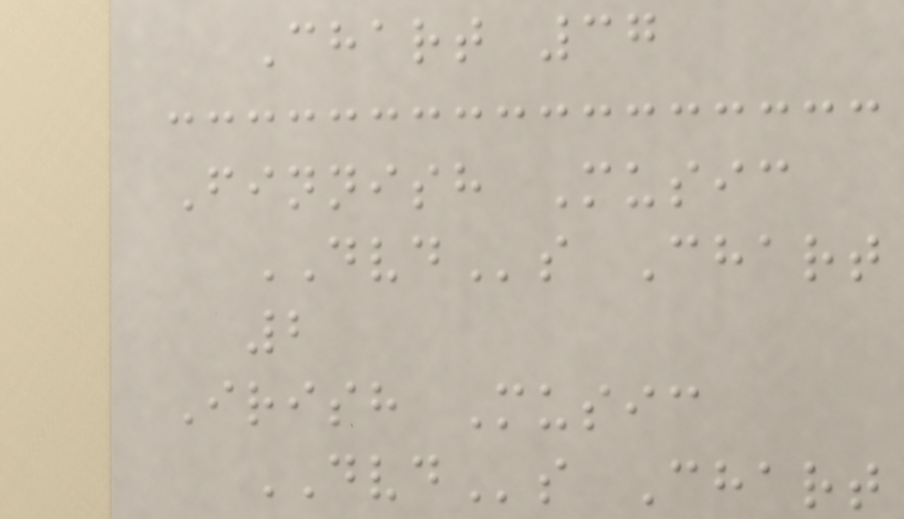Chart 37
Finnish Music
DVDs Chart
2
Irish Music
DVDs Chart
